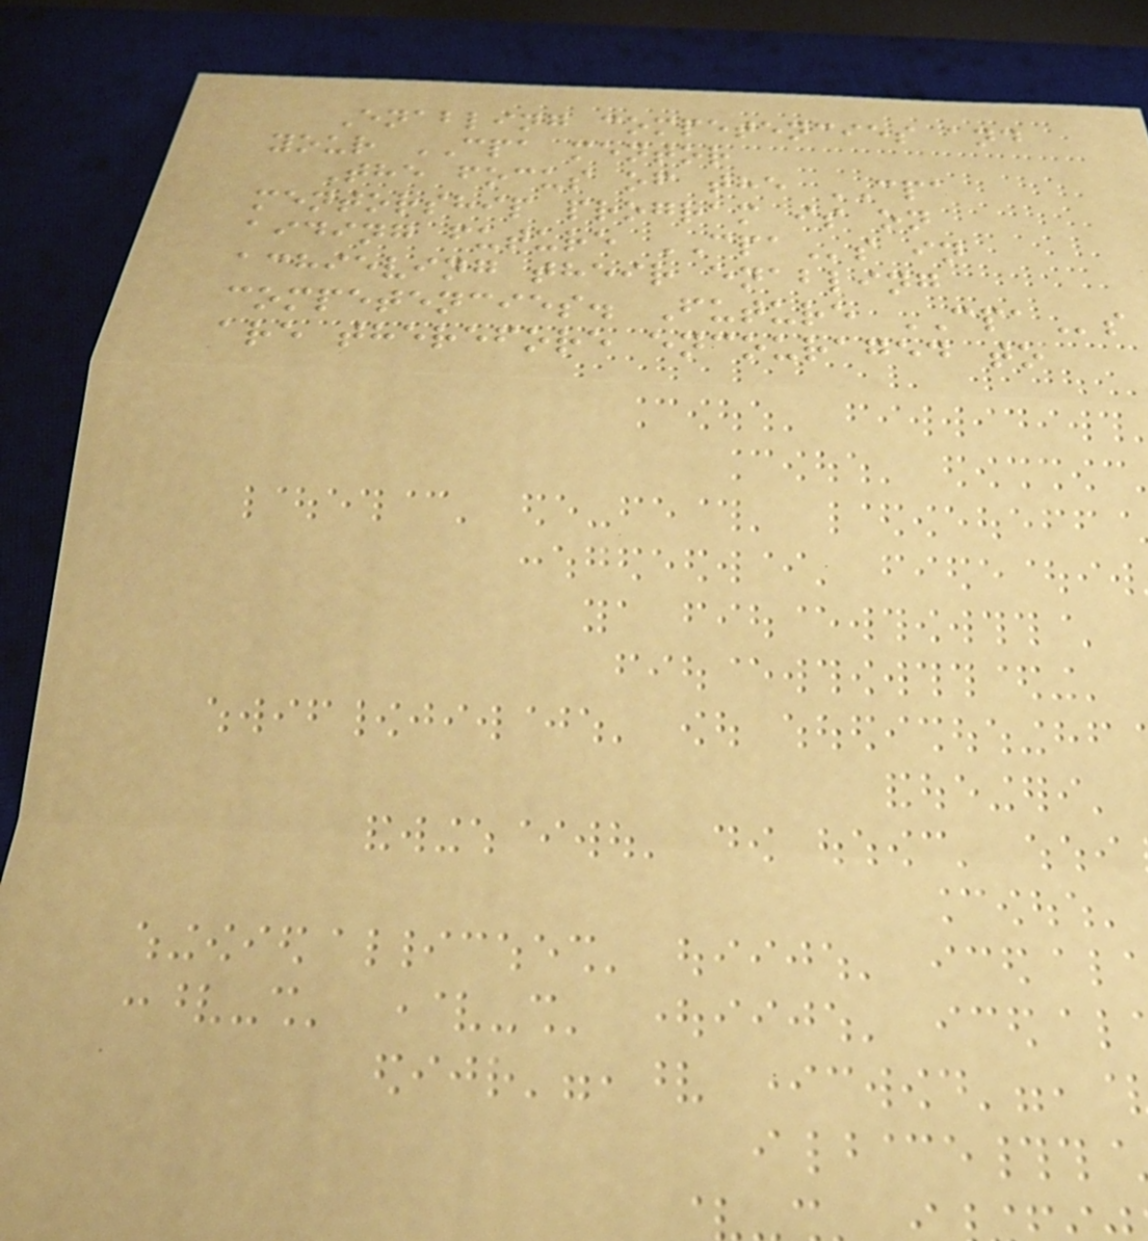Enabling competencies and
your CPA mentor
The focus of the CPA
mentorship program is on
aiding future CPAs in
achieving their enabling
competencies. Future CPAs
are therefore encouraged to
